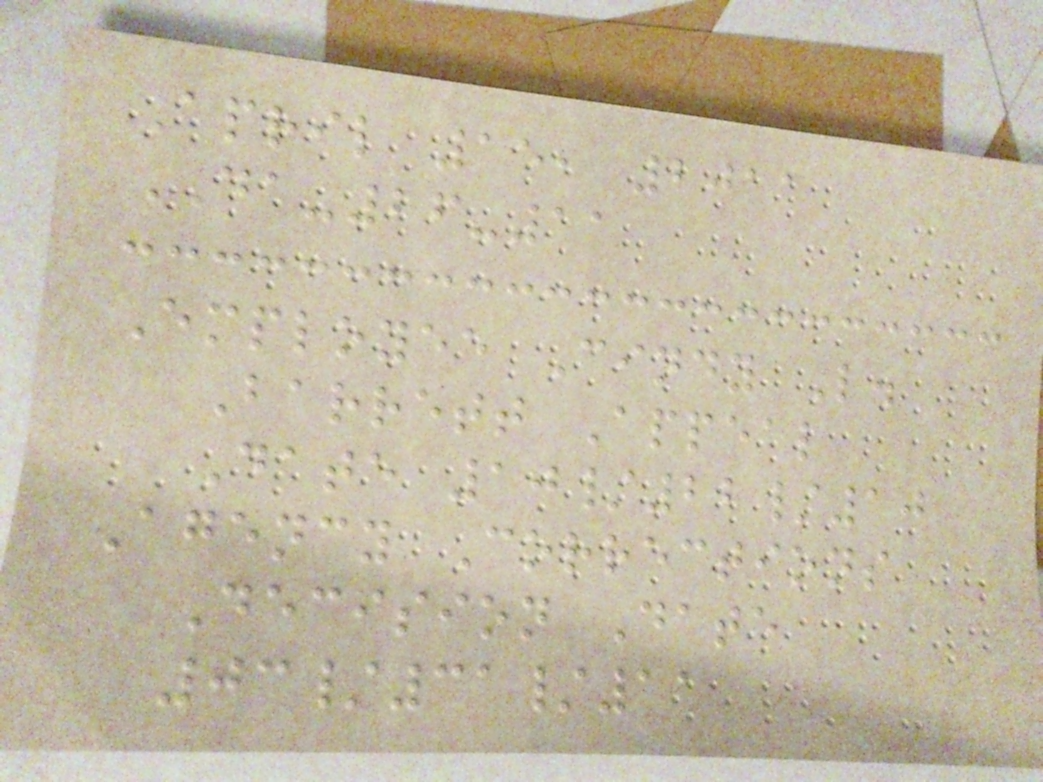April 15, 2011
DA-26-11
Employee Cindy L.
Barrett Appeal
Date 10/22/10
Agency Corrections
Decision Date
03/31/11
